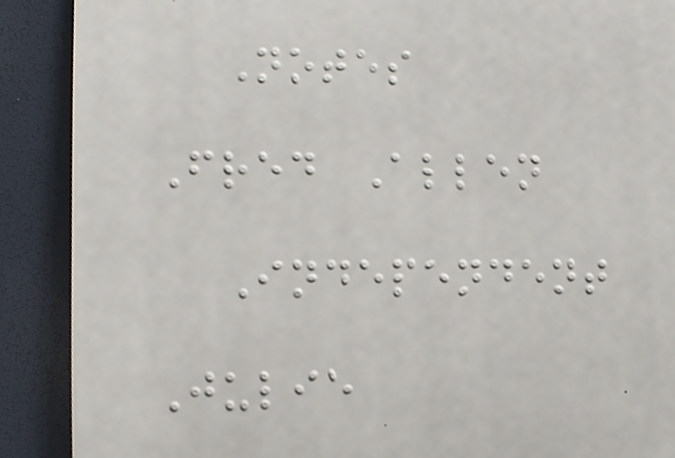Notes
Fred Allen
Independent
Julie
